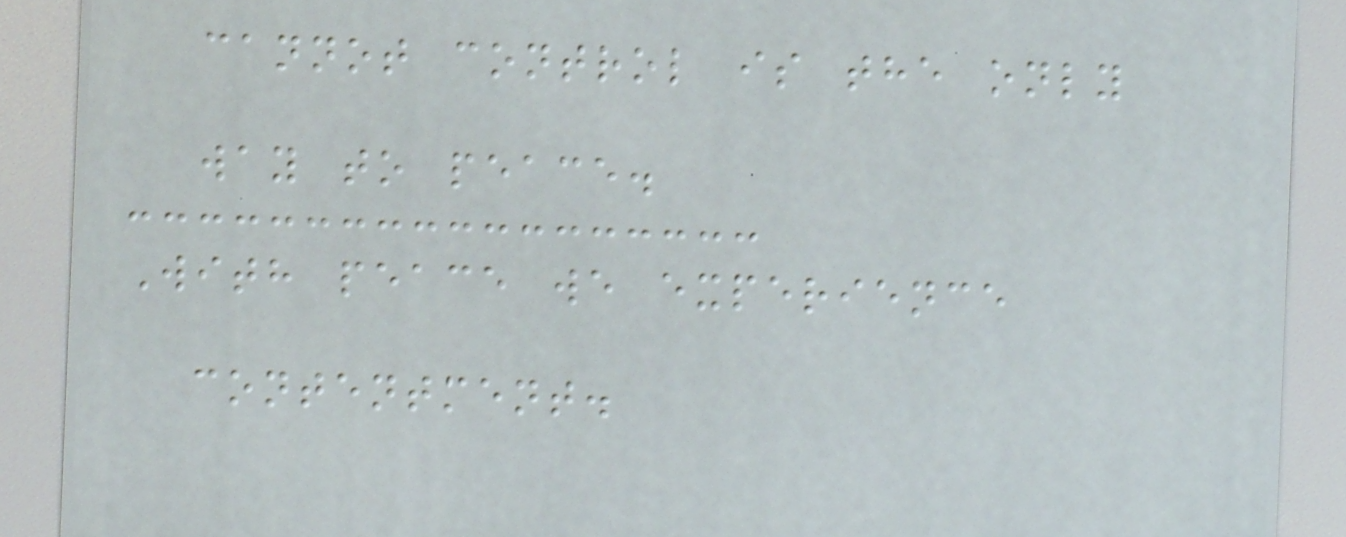cannot control is the only
way to peace.
With peace we experience
contentment.
